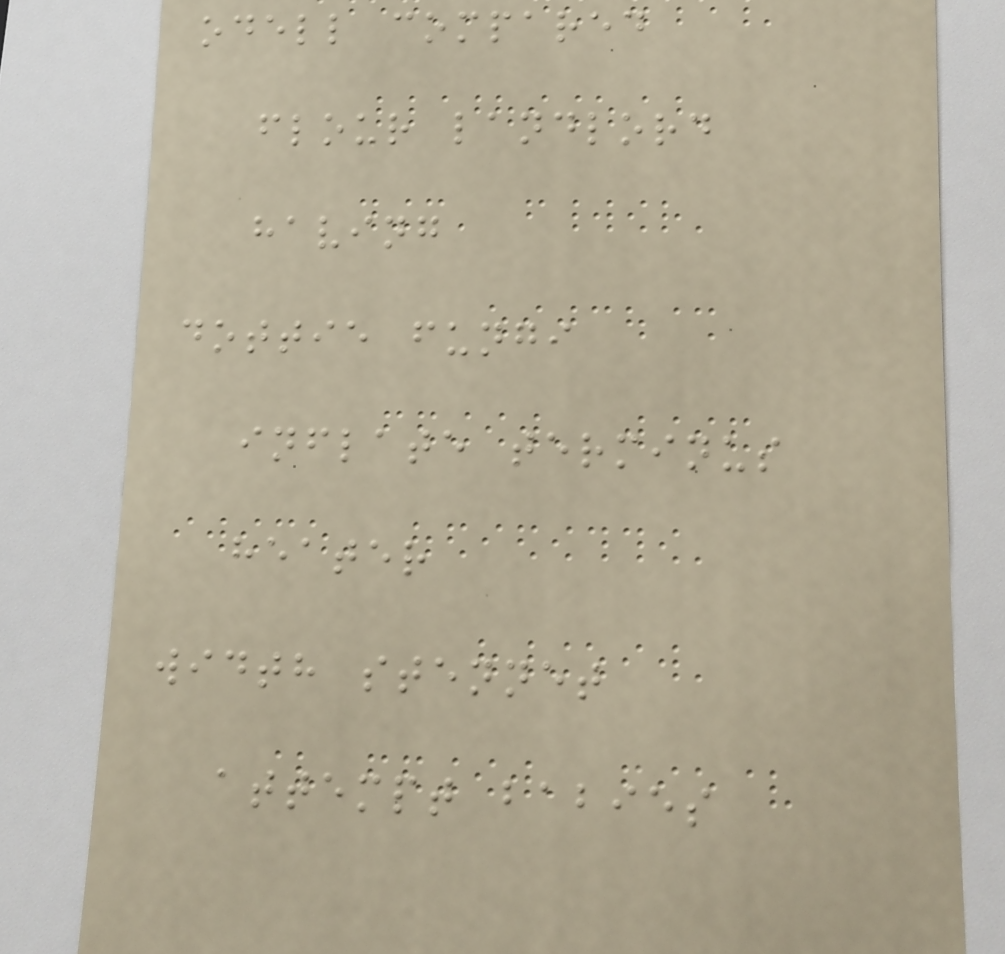odell compared
flour landlord
having
dottie fungi
inflate terminus
heater
width stennet
attempt babies
